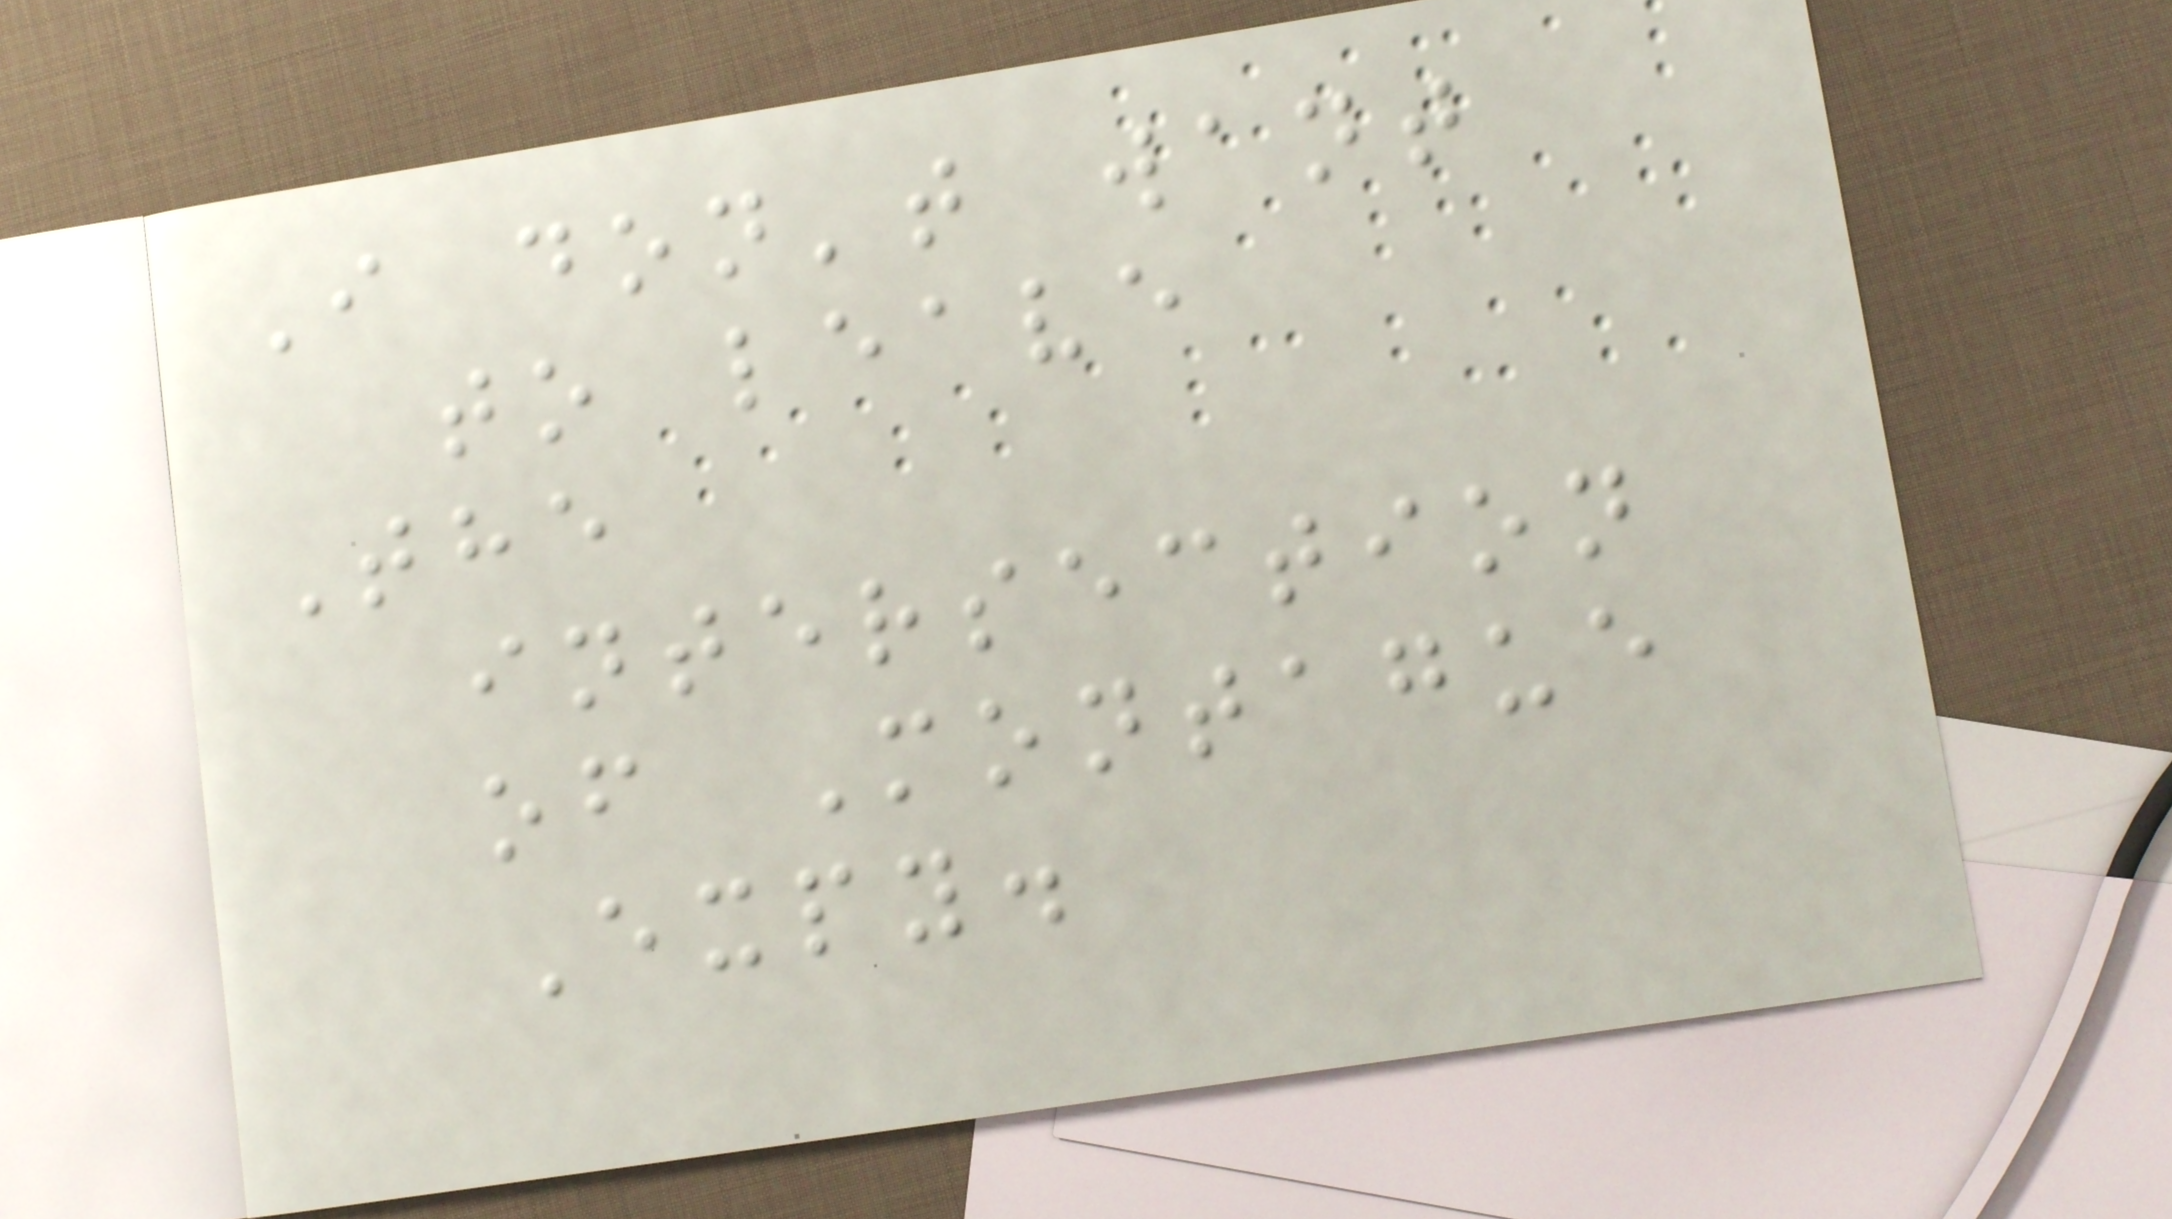I don't want
to leave
The
intersection
of Montague
Expy.
